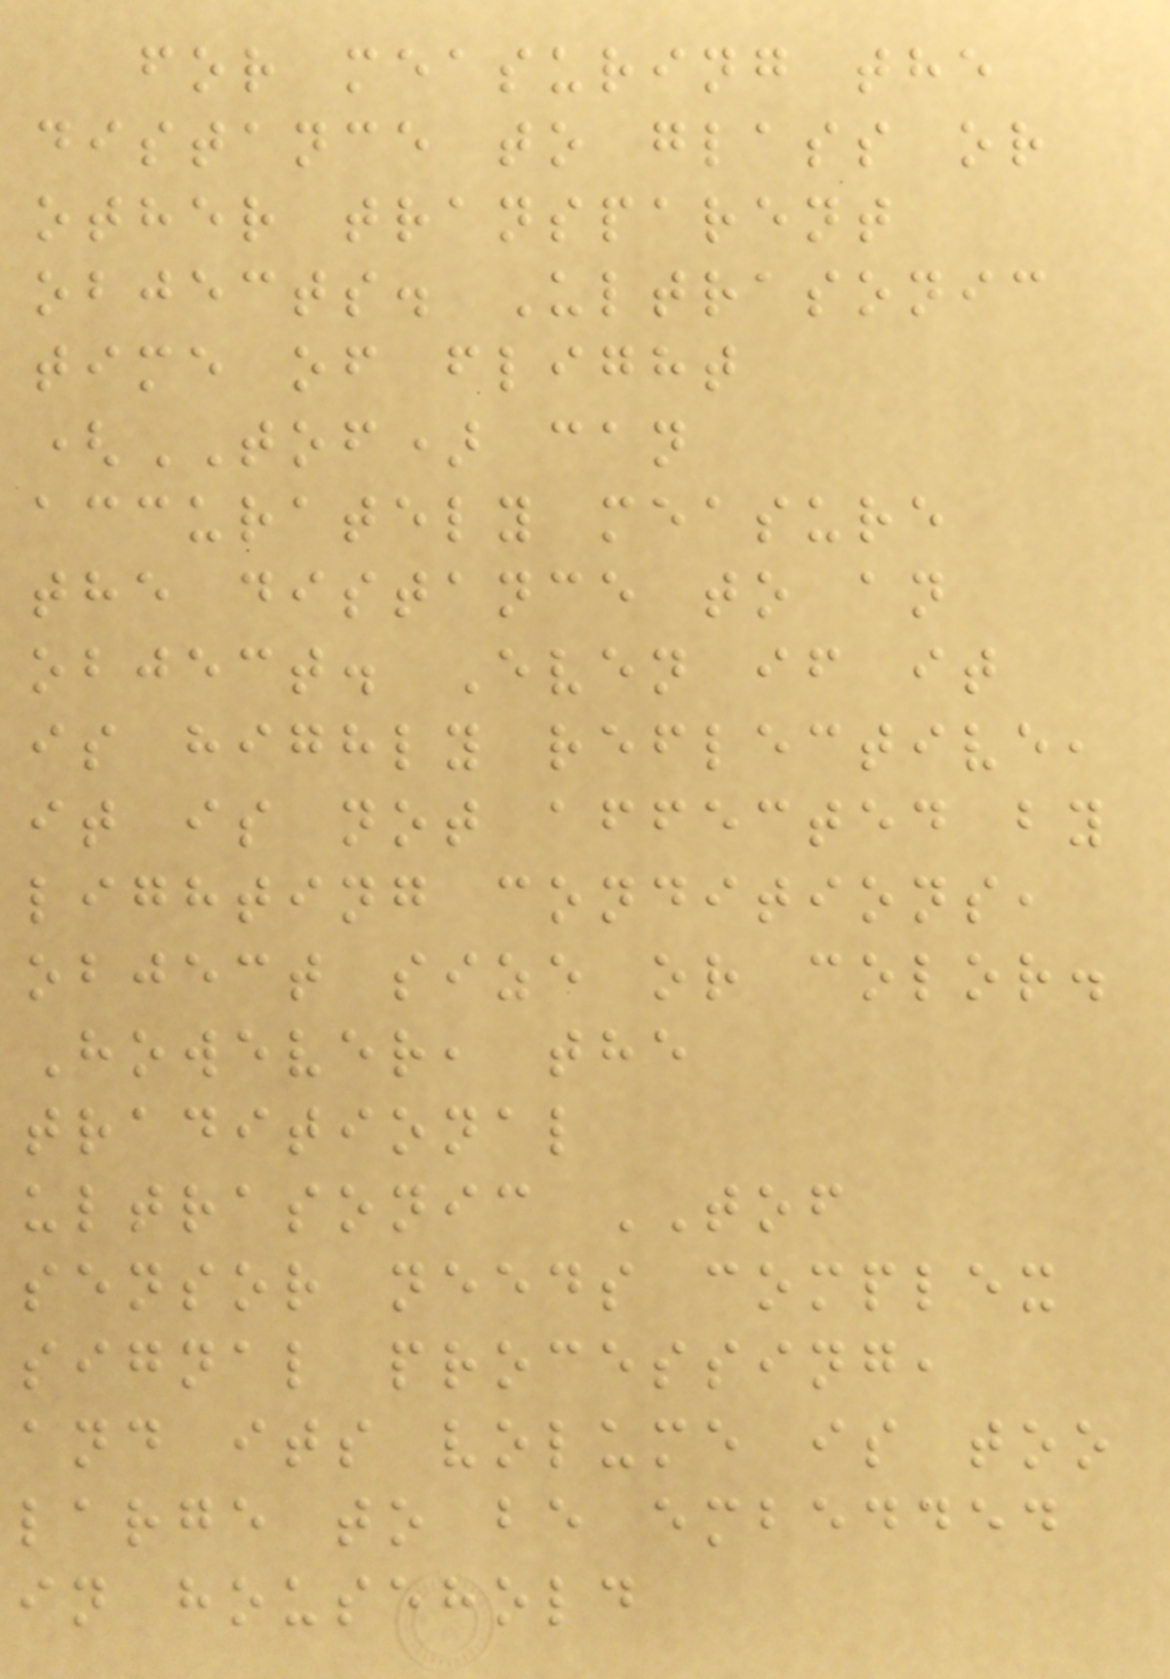for measuring the
distance to glass or
other transparent
objects. Ultrasonic
time of flight
(TOF) can
accurately measure
the distance to an
object. Even if it
is highly reflective,
it is not affected by
lighting conditions,
object size or color.
However, the
traditional
ultrasonic TOF
sensor needs complex
signal processing,
and its volume is too
large to be embedded
in household
